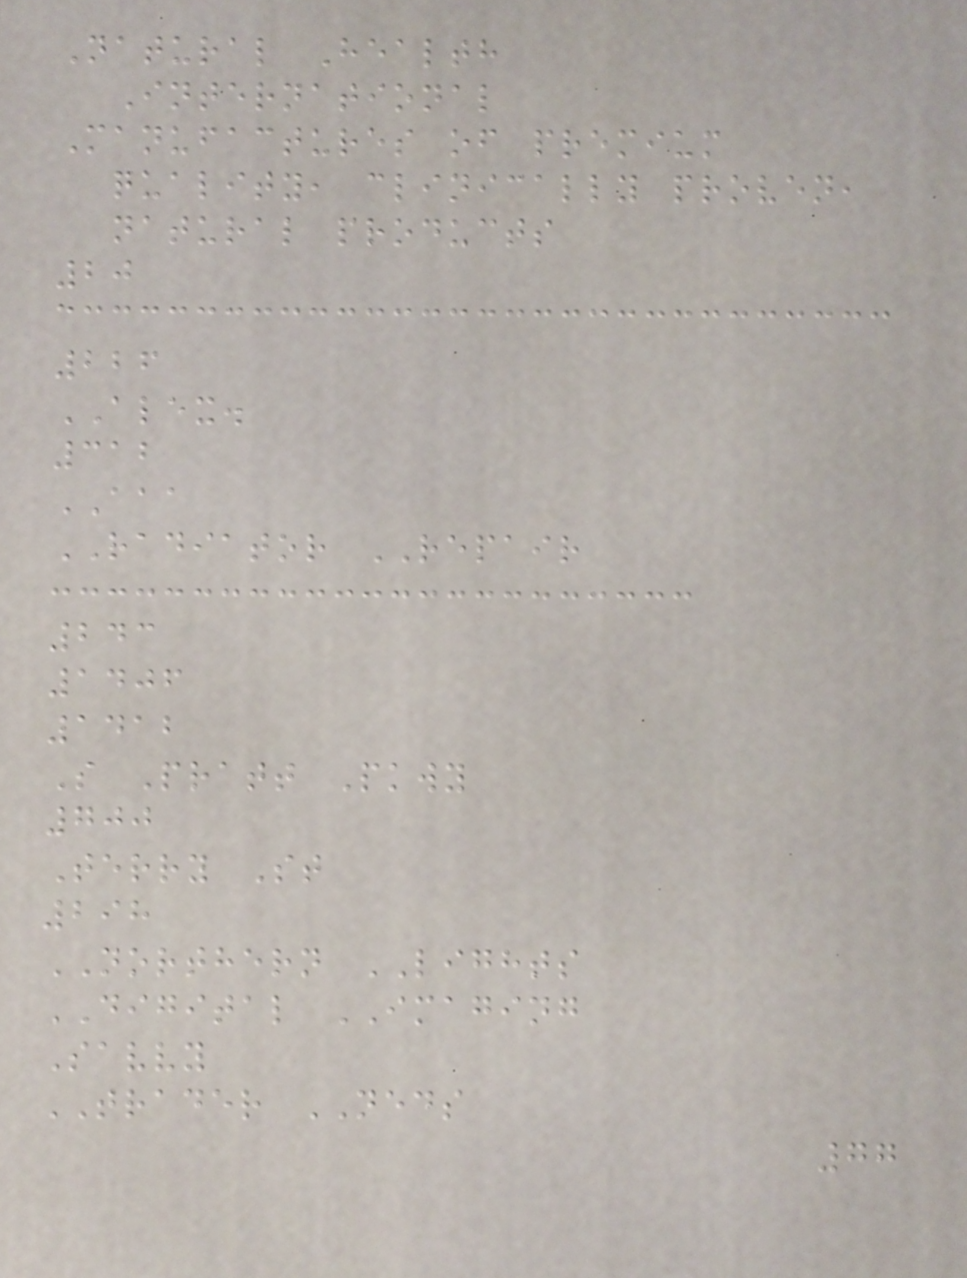Natural Health
International
Manufactures of premium
quality, clinically proven,
natural products
20
226
ALEX.
312
AAA
RADIATOR REPAIR
243
1406
1412
S Pratt Pkwy
700
Terry St
298
NORTHERN LIGHTS
DIGITAL IMAGING
Savvy
TRADER NEDS
77
